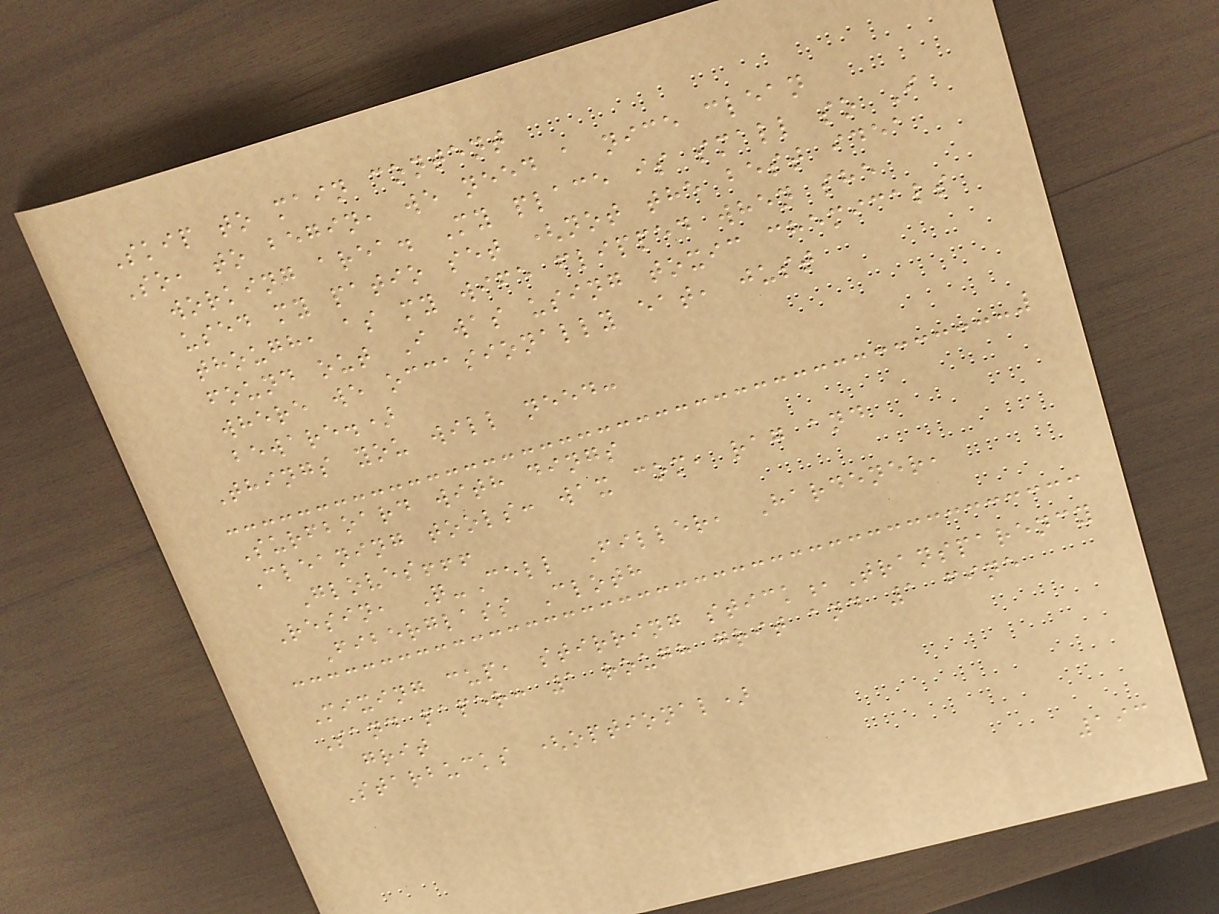Skip to main content
So, to begin, we need a nice clean
working area. My place is small so I
used my patio set (not the best idea
though, as my wife flipped when she
found out I was using toxic chemicals
where we occasionally eat, just
beware.)
Things you will need:
Surfboard with dings
Cleaning tools: wax com, rag and
Gloves!!!
Resin, Q-Cell Filler, Hardener,
Fiberglass Cloth
Mixing cup, stirring stick,Transparency
Sand paper: 1 rough grit and 1 fine
grit
Starbucks (optional)
193
